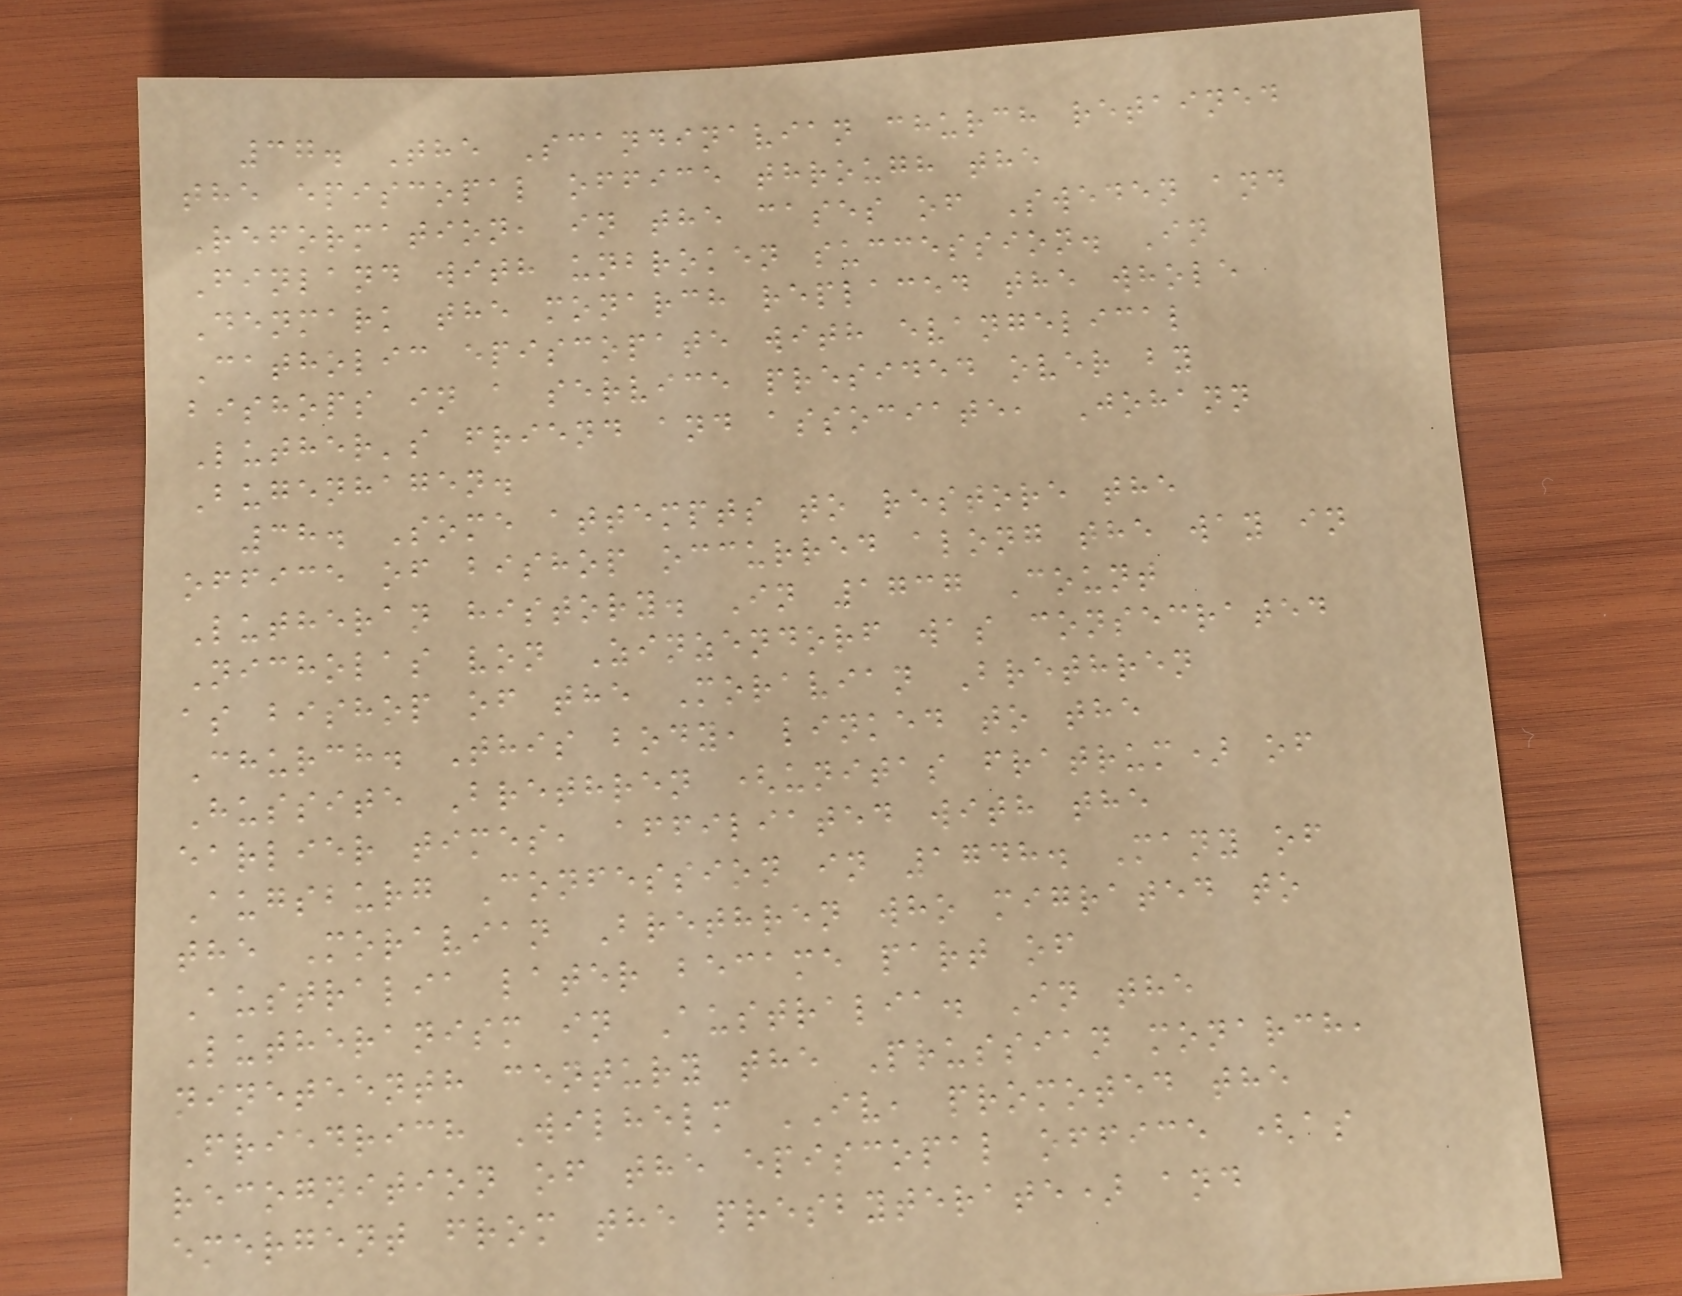37. The Scandinavian church retained
the episcopal office through the
Reformation, in the cases of Sweden and
Finland with unbroken succession. In
Denmark the monarch replaced the whole
Catholic episcopate with evangelical
bishops in a service presided over by
Luther's friend and associate, Johann
Bugenhagen.
38. Some attempts to restore the
office of bishop occurred along the way in
Lutheran history. In 1737 Count
Nicholas von Zinzendorf was consecrated
as bishop of the Moravian Brethren
Church. This body, linked to the
Hussite Brethren (unitas fratrum) of
earlier times, affiliated with the
Augsburg Confession in 1748. Many of
the Moravian Brethren who migrated to
Australia later became part of
Lutheranism in Australia. In the
nineteenth century the Prussian monarch,
Friedrich Wilhelm IV, promoted the
recognition of the episcopal office (as
emergent from the presbyterate) and
